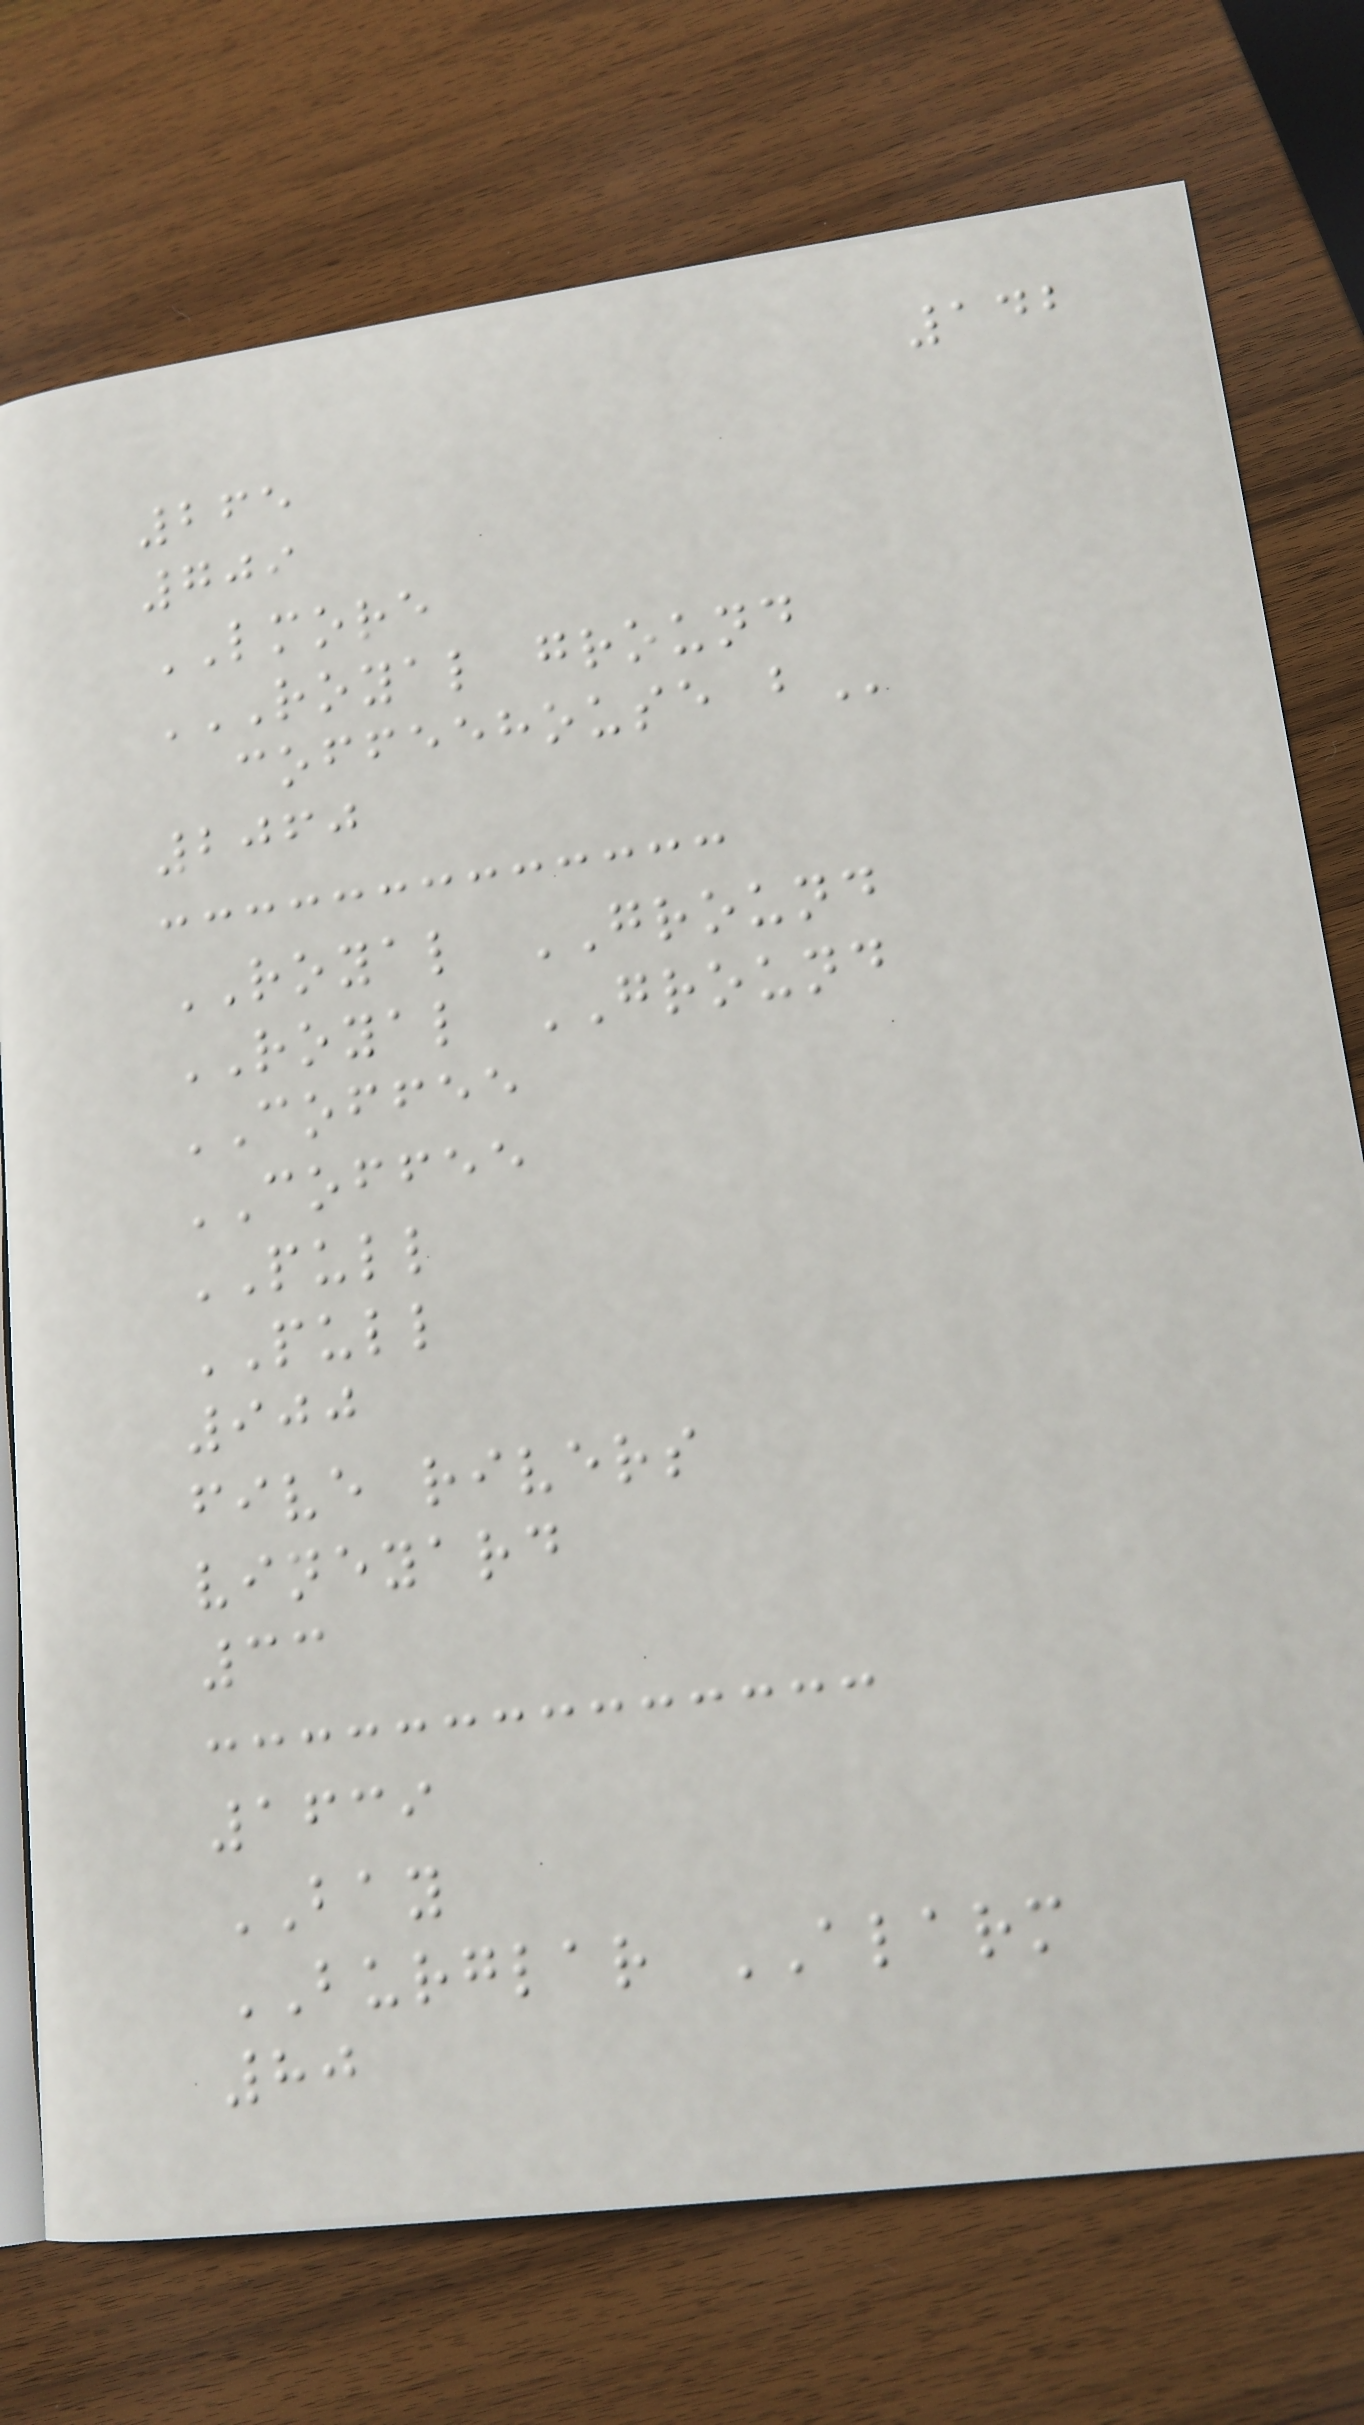142
265
709
LMORE
ROYAL GROUND
COFFEEHOUSE B
2060
ROYAL GROUND
ROYAL GROUND
COFFEE
COFFEE
PULL
PULL
900
five rivers
vineyard
33
1639
BAY
BURGLAR ALARM
80
